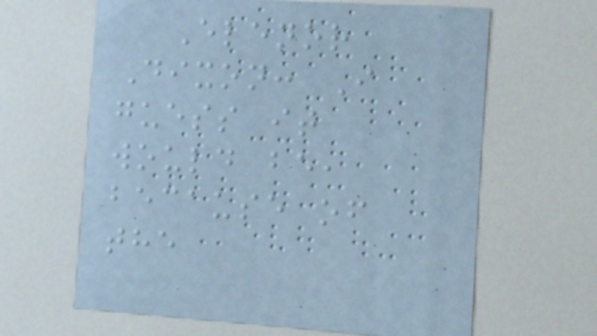Elenor
Dixon: I
guess it
would be,
because of
the
